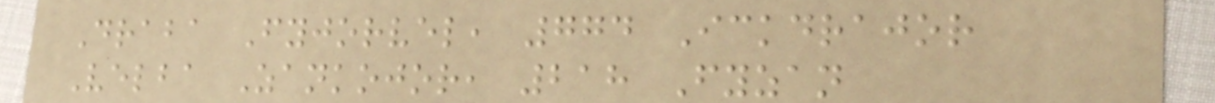Draba Fyjorvel, 774 Ickdrajor
Velba Zankojor, 218 Fyzan
